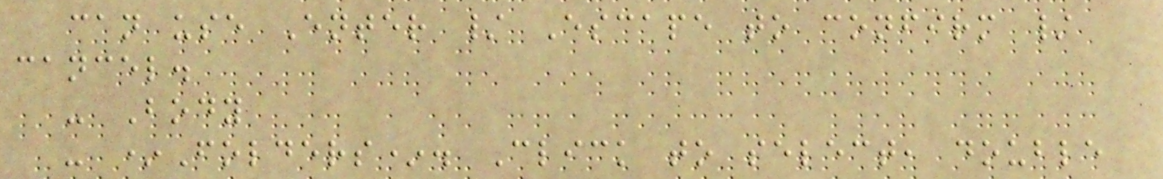can use Enter / Escape to confirm /
cancel.
- Body
- *Folders*. Click to select, double
